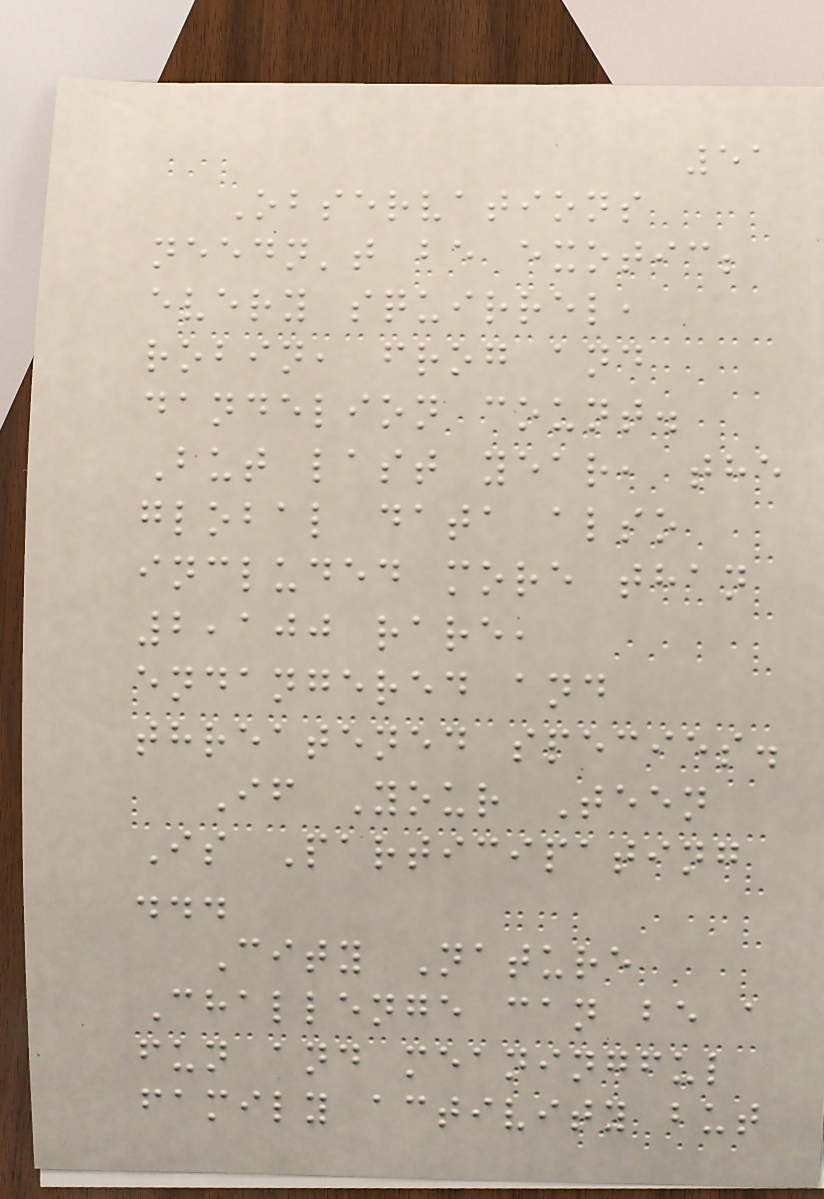51
Observations
needn't be exotic;
every squirrel,
robin, frog and
dandelion count.
But last year, the
global data also
included more than
2,100 rare,
endangered and
threatened species.
If Your Teen
Is Participating
...
City Nature
Challenge can be a
fun and meaningful
family activity but
